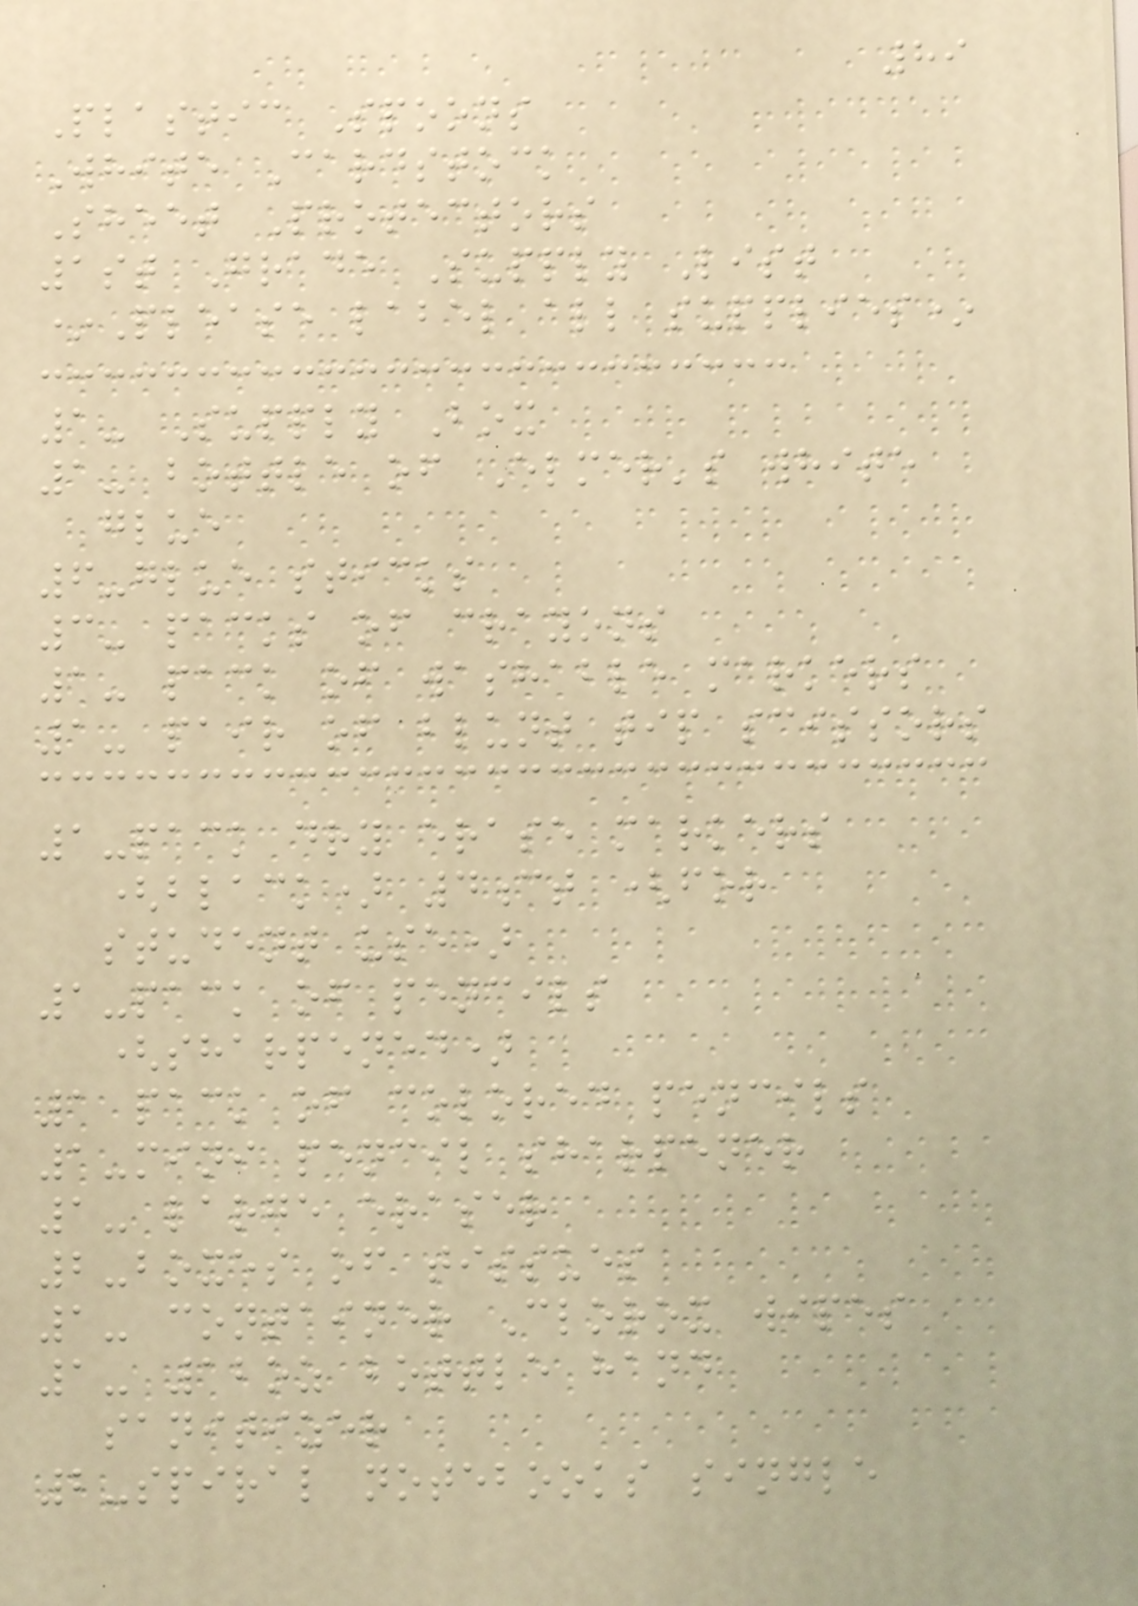89
Plastic Spoons
White Cardstock
Sheet Protectors
1st Grade Supply List
*Please label all supplies*
1- Supply Box
1- bottle of Elmer's white
glue
6-glue sticks
3- packs of crayons
1- pack of washable markers
1- pair of blunt tip scissors
1-pack dry erase markers
(black) 4ct (for
student use)
1-pack of pencils
(sharpened)
1 pack of colored pencils
1-mini pencil sharpener
1- large eraser
2-boxes of tissues
1- container Clorox wipes
1- 12oz bottle hand
sanitizer
2-spiral notebooks single
